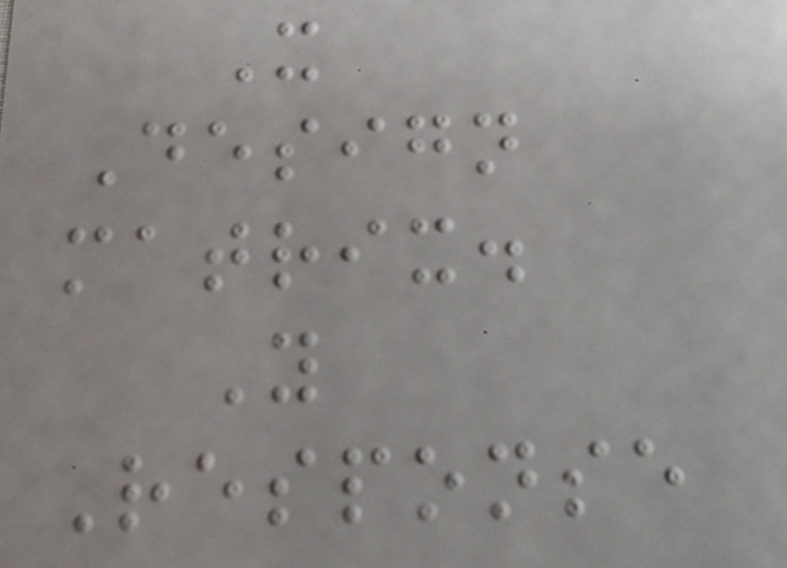X
Design
matrix.
Y
Response
